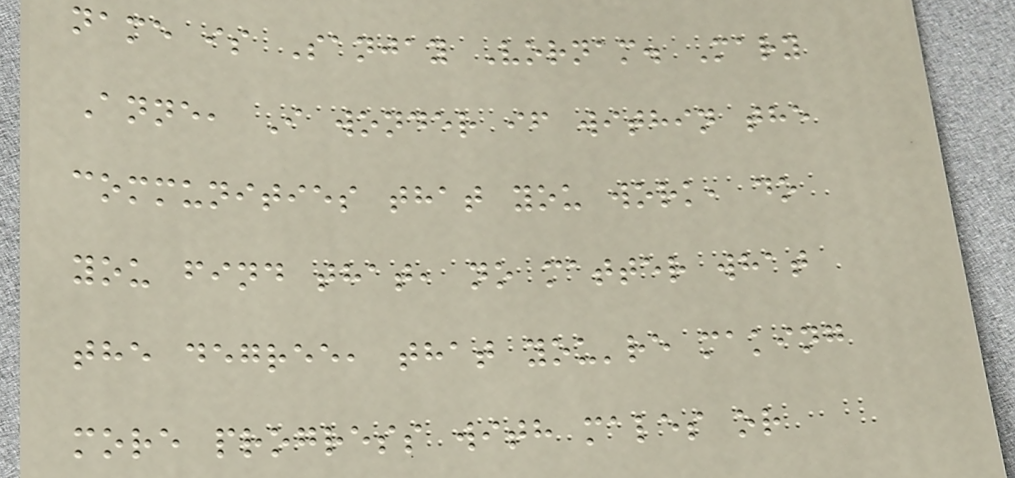name is Sanjay Vornam. Mary
Anne, I wonder if within the
communities that you work, do
you find that, no matter what
the degree, that you're making
more progress with males or
